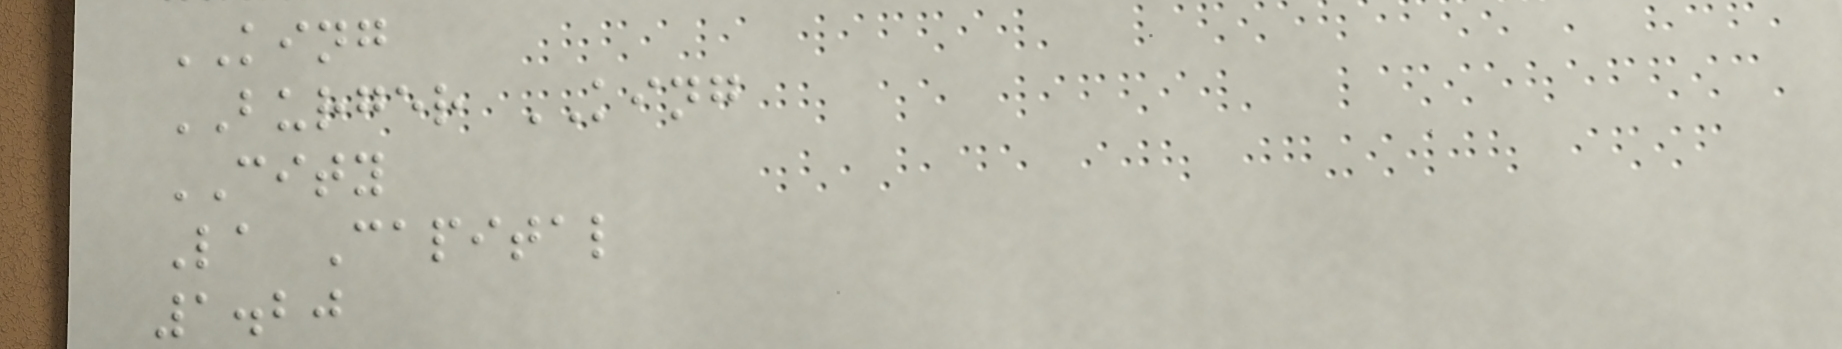KING
BURGER KING
CITY
La Capital
1.20
